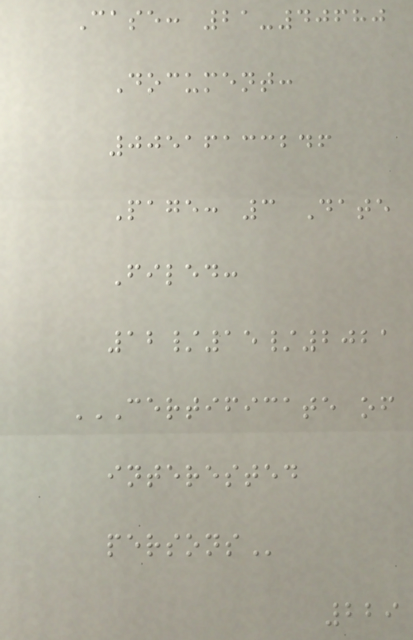Case: 21-40680
Document:
00516133246
Page: 3 Date
Filed:
12/15/2021
CERTIFICATE OF
INTERESTED
PERSONS
229
